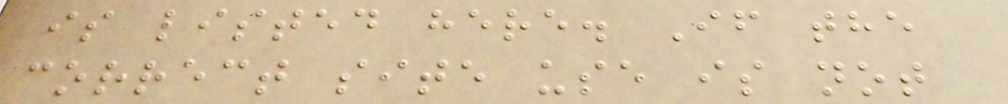is listed here. If the
correct site use is not
